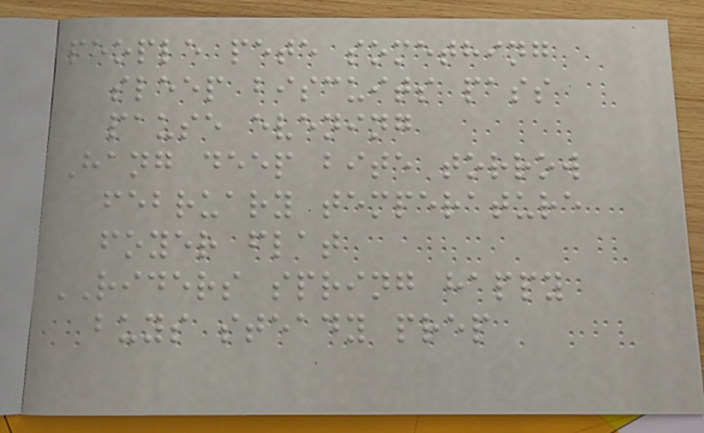people pete something
sleep biscuits pass
pause evening
Hang deep bite torrow
february temperature
foyer flat
RIDERS spring happy
buys steady prep
